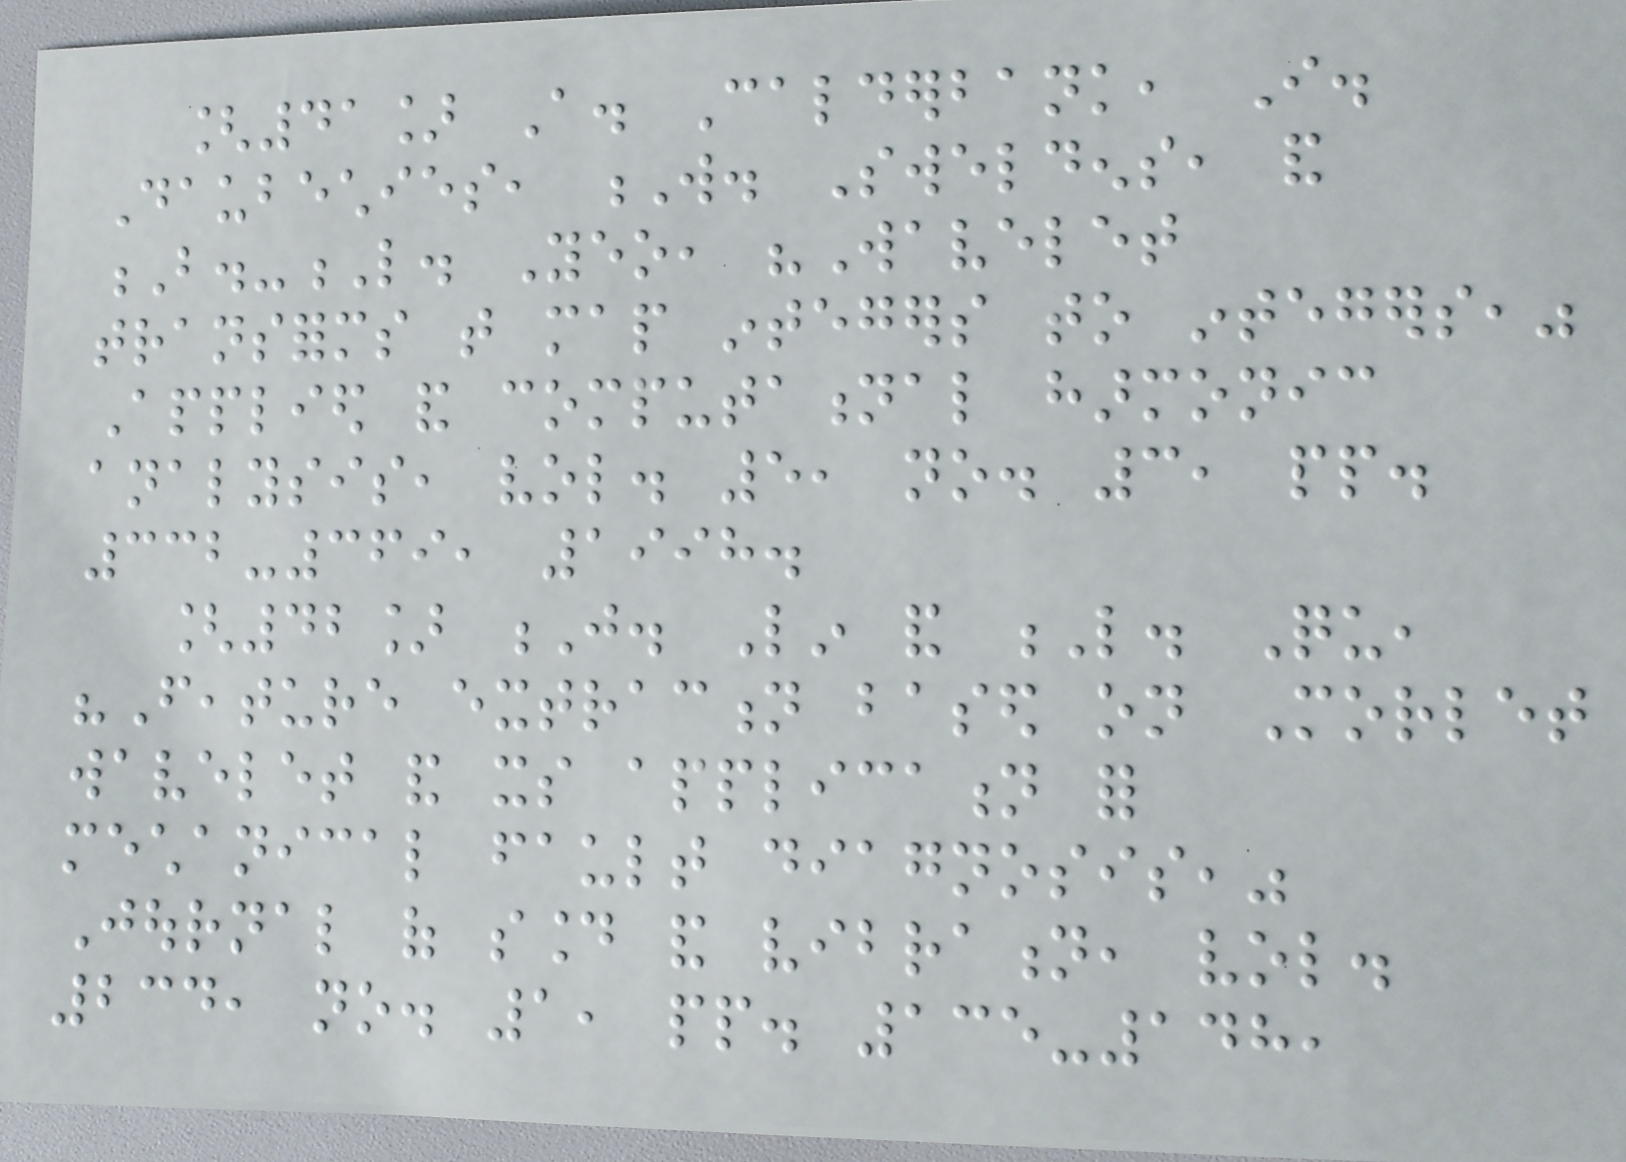[41] A. Calderbank, I.
Daubechies, W. Sweldens, and
B.-L. Yeo, "Wavelet
transforms that map integers to integers,"
Applied and computational harmonic
analysis, vol. 5, no. 3, pp.
332-369, 1998.
[42] J. Lin and L. Qu,
"Feature extraction based on Morlet
wavelet and its application for
mechanical fault diagnosis,"
Journal of sound and vibration, vol.
234, no. 1, pp. 135-148,
